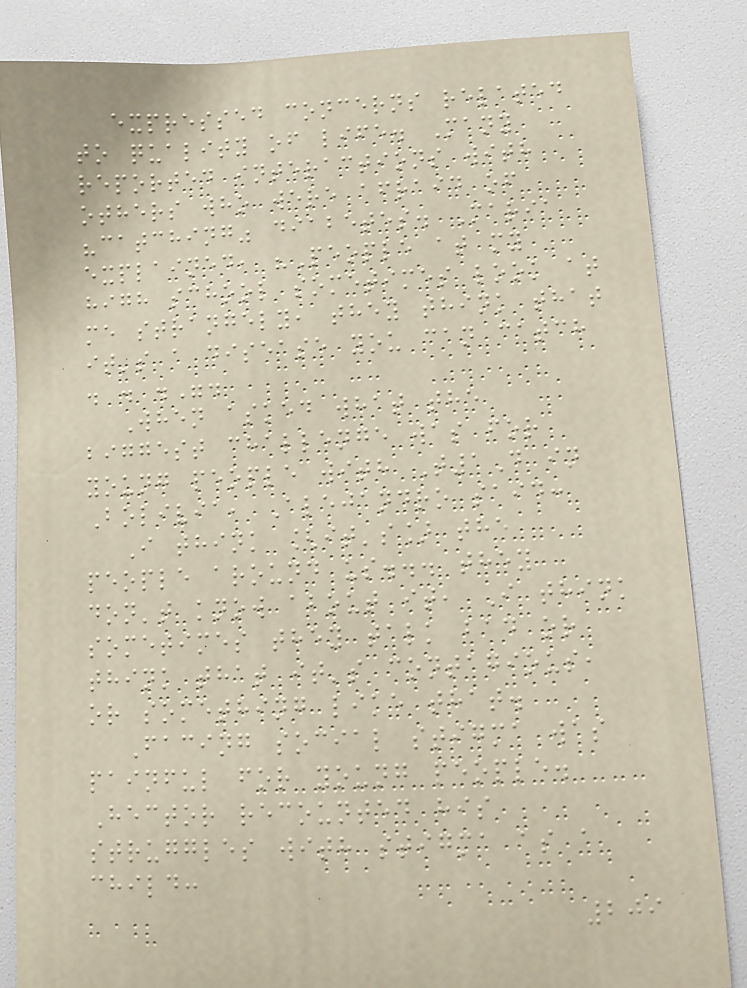expressed concerns related
to quality of life. Many
reported interactions with
others who were afraid of
"catching" diabetes. Maria
explained, "People at my
high school sometimes look at
me strangely, they think that
it's a disease you can catch
. . .".
When asked what the
biggest challenge was for
young people with T1D in
Bolivia, Alejandro said:
I think [it's] the
people around us... they
don't know about it, I think
sometimes they talk bad or
think that it's contagious,
or something like that.
Facing social stigma was
painful for young people.
Hector recounted his
struggles with stigma as a
child:
209
